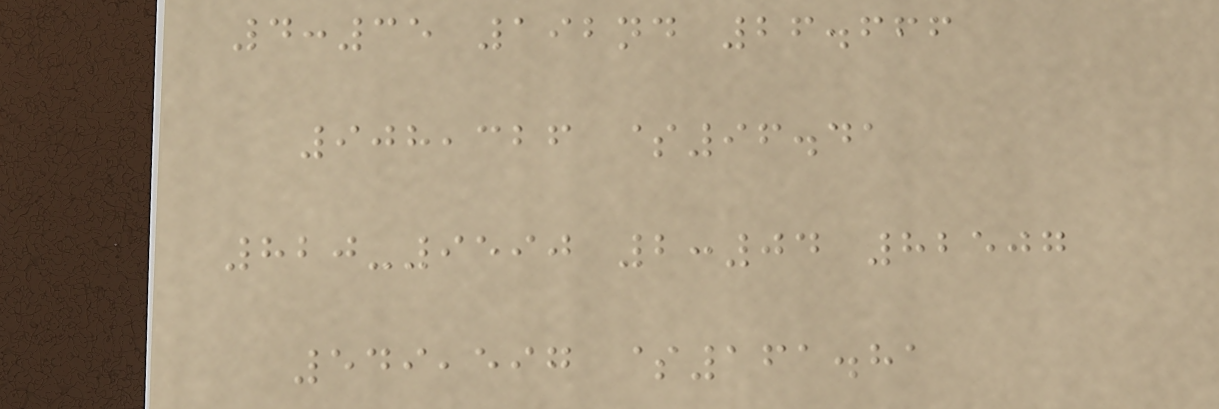4:35 192nd 26.666
908,326 $96.41
820-9590 2:04 82507
549,597 $161.81
